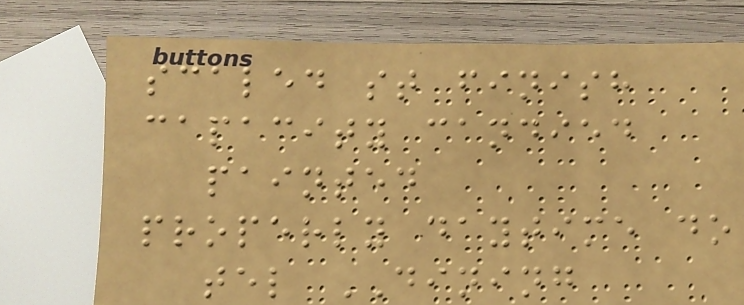scaled st finish
capacity candied
painted
properly daytime do
tel DINING
